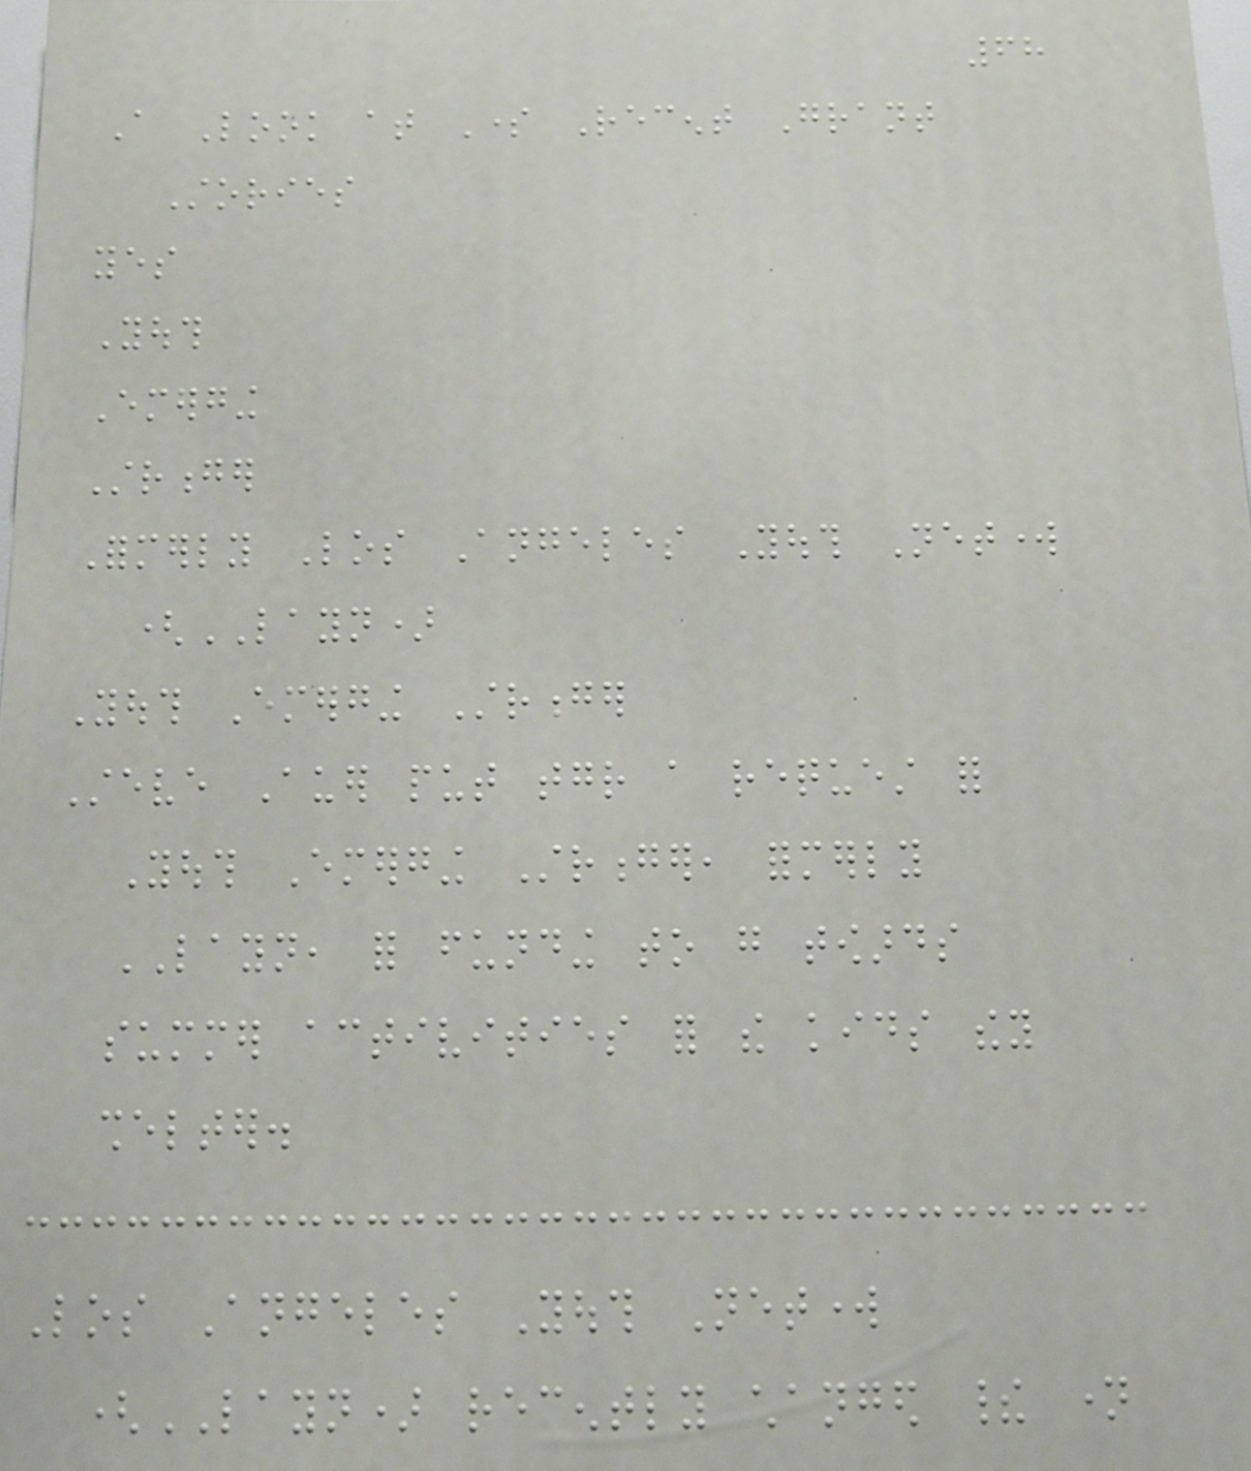68
A Look at Some Recent Grant
Stories
yes
Youth
Emerging
Stronger
Formerly Los Angeles Youth Network
(LAYN)
Youth Emerging Stronger
Steve Auer put together a request for
Youth Emerging Stronger, formerly
LAYN, for funding to go towards
summer activities for the kids they
shelter.
Los Angeles Youth Network
(LAYN) recently changed their name
